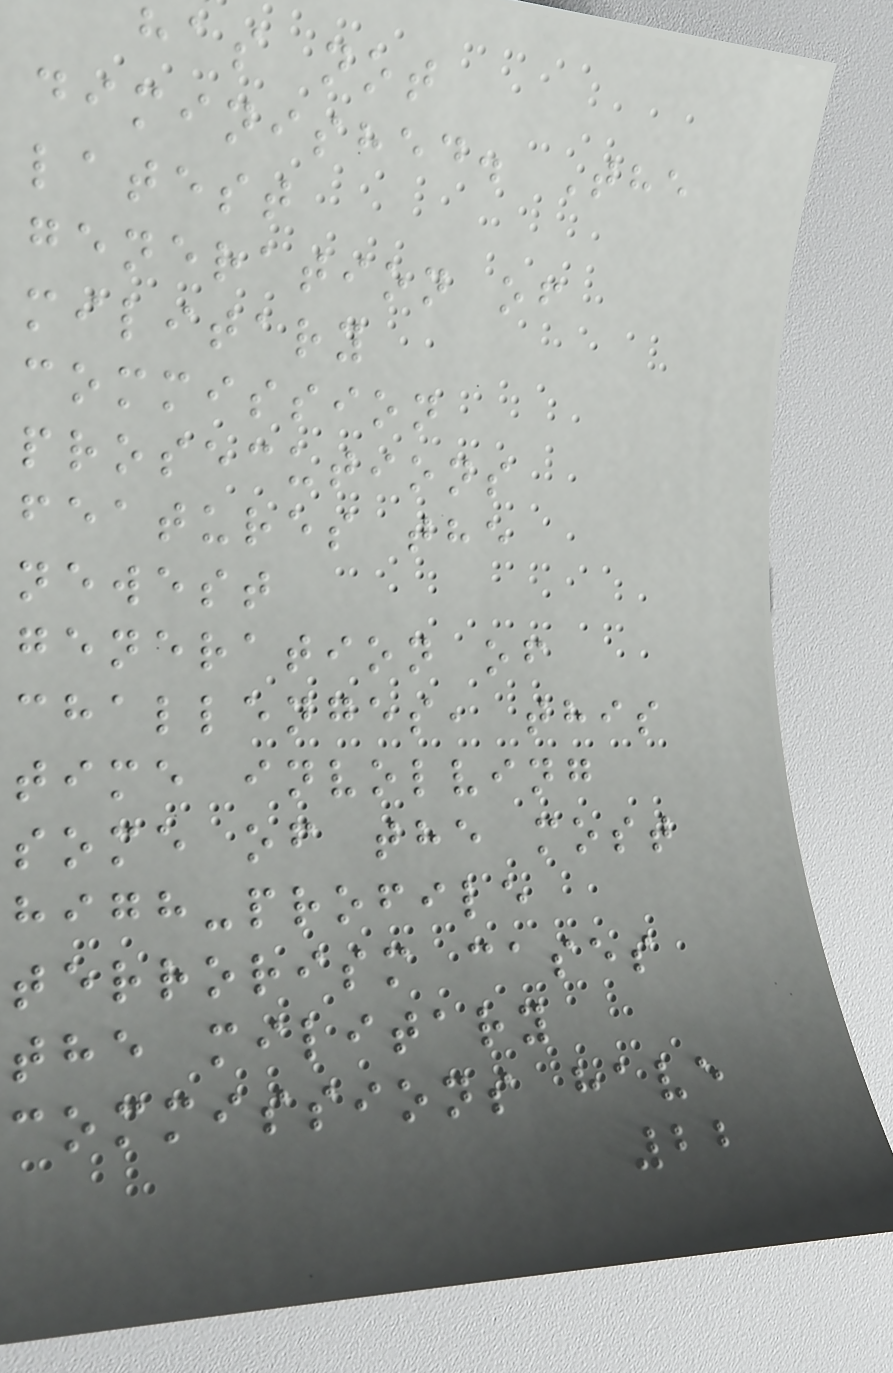has not
diminished. The
latest
generation of
military
commission
prosecutions
features the
newest
generation of
challenges, this
time involving
some of the most
high-profile
terrorism cases
the military
commissions have
22
